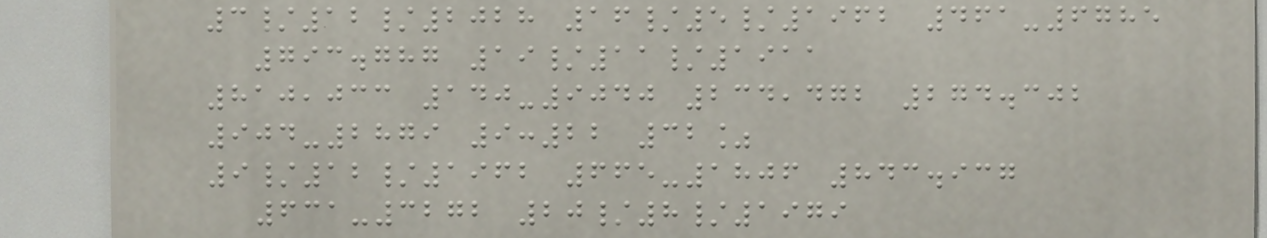3/12/2028 16/5/1962 461-6785
793.787 19/11/1911
810,033 140-9040 234,472 274.302
904-2879 9:22 32%
9/12/1962 665-1806 843.937
631-3272 20/8/1979
